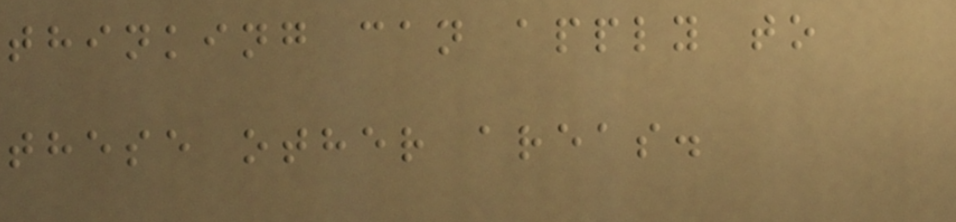thinking can apply to
these other areas.
